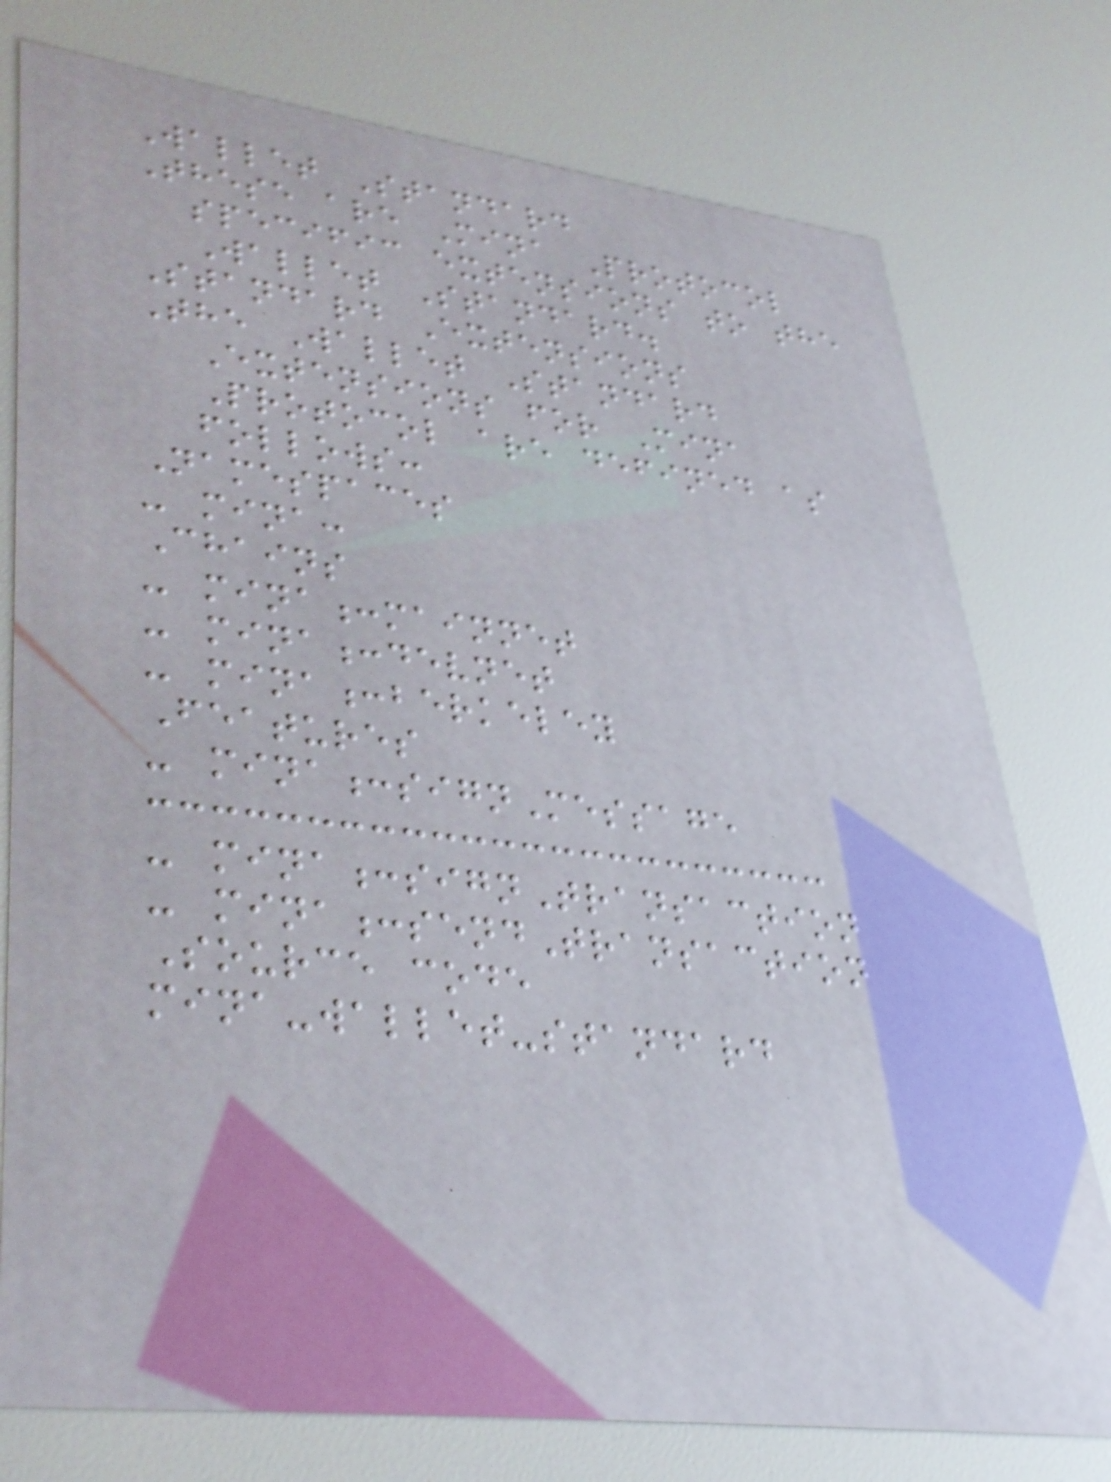Wallet Standard
These are Mina Protocol
specific extensions to the
Wallet Standard.
Standard Extensions
The Wallet Standard
Extensions for Mina
Protocol are defined as
follows:
Namespaces
- mina:
Chains
- mina:mainnet
- mina:devnet
- mina:berkeley
Features
- mina:signMessage
- mina:signTransaction
- mina:sendTransaction
Source code
mina-wallet-standard
